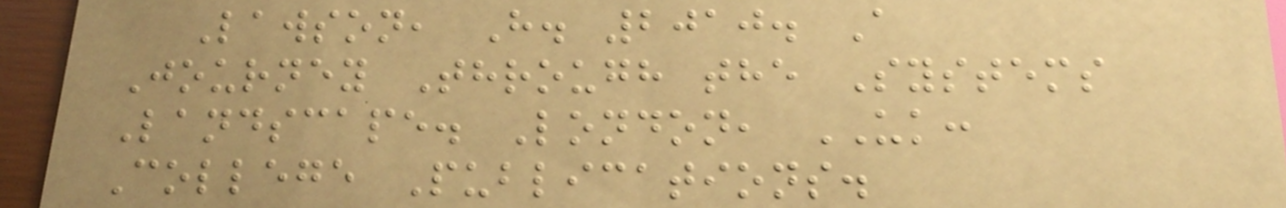Lawson, H. 2010. A
Journey Through the Systems
Landscape. London, UK:
College Publications.
